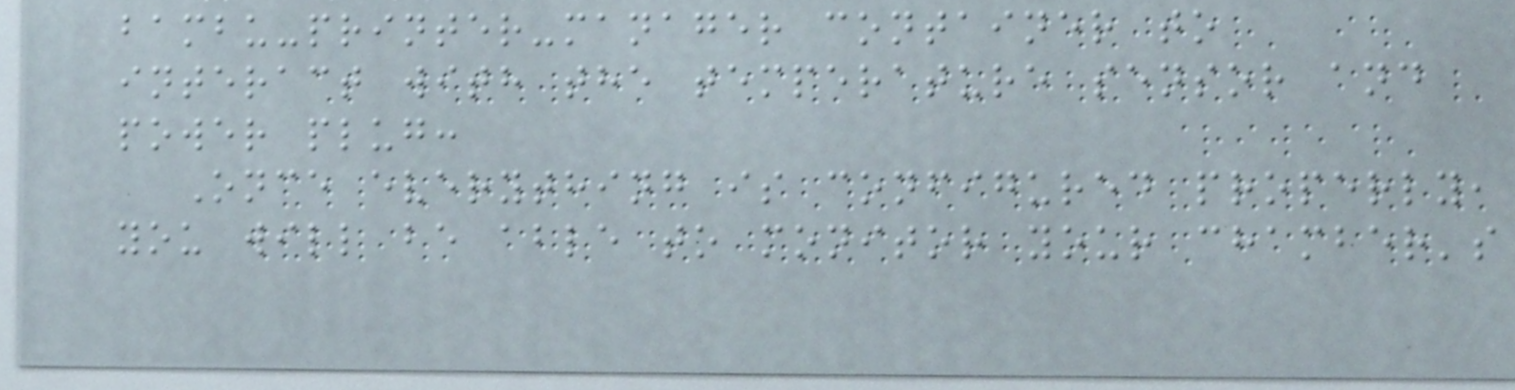bambu-printer-manager container to
interact with the temperature sensor and
power plug:
Once everything is configured properly,
you will be able to monitor your chamber's
